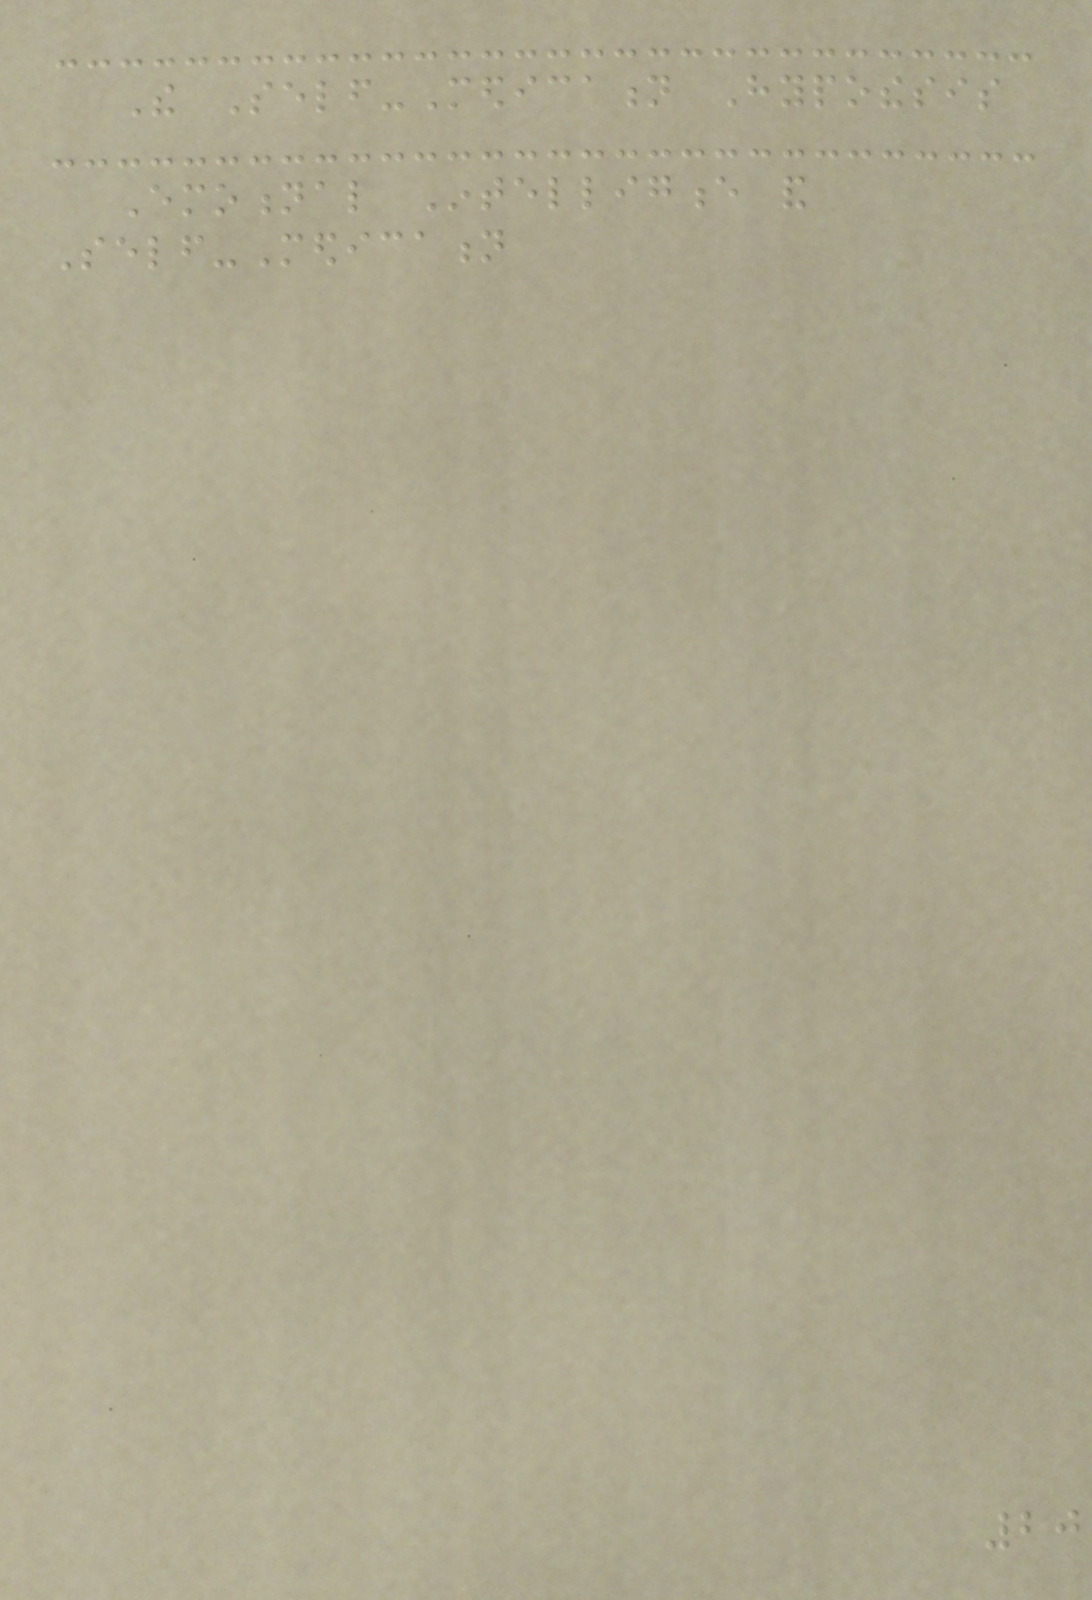The Self-Medication Hypothesis
Emotional Intelligence and
Self-Medication
20
